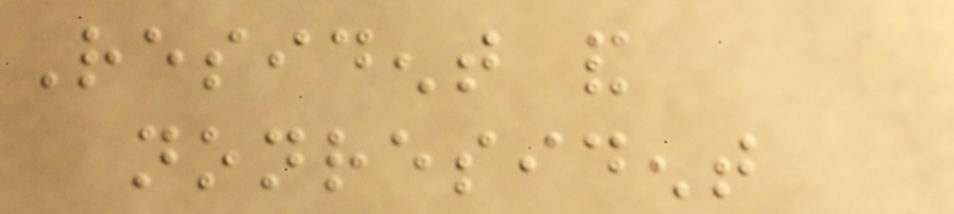Resident and
nonresident
